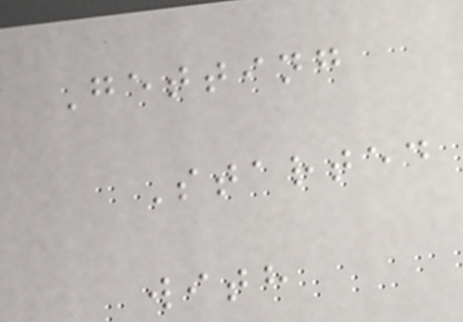Getting
Started
with
